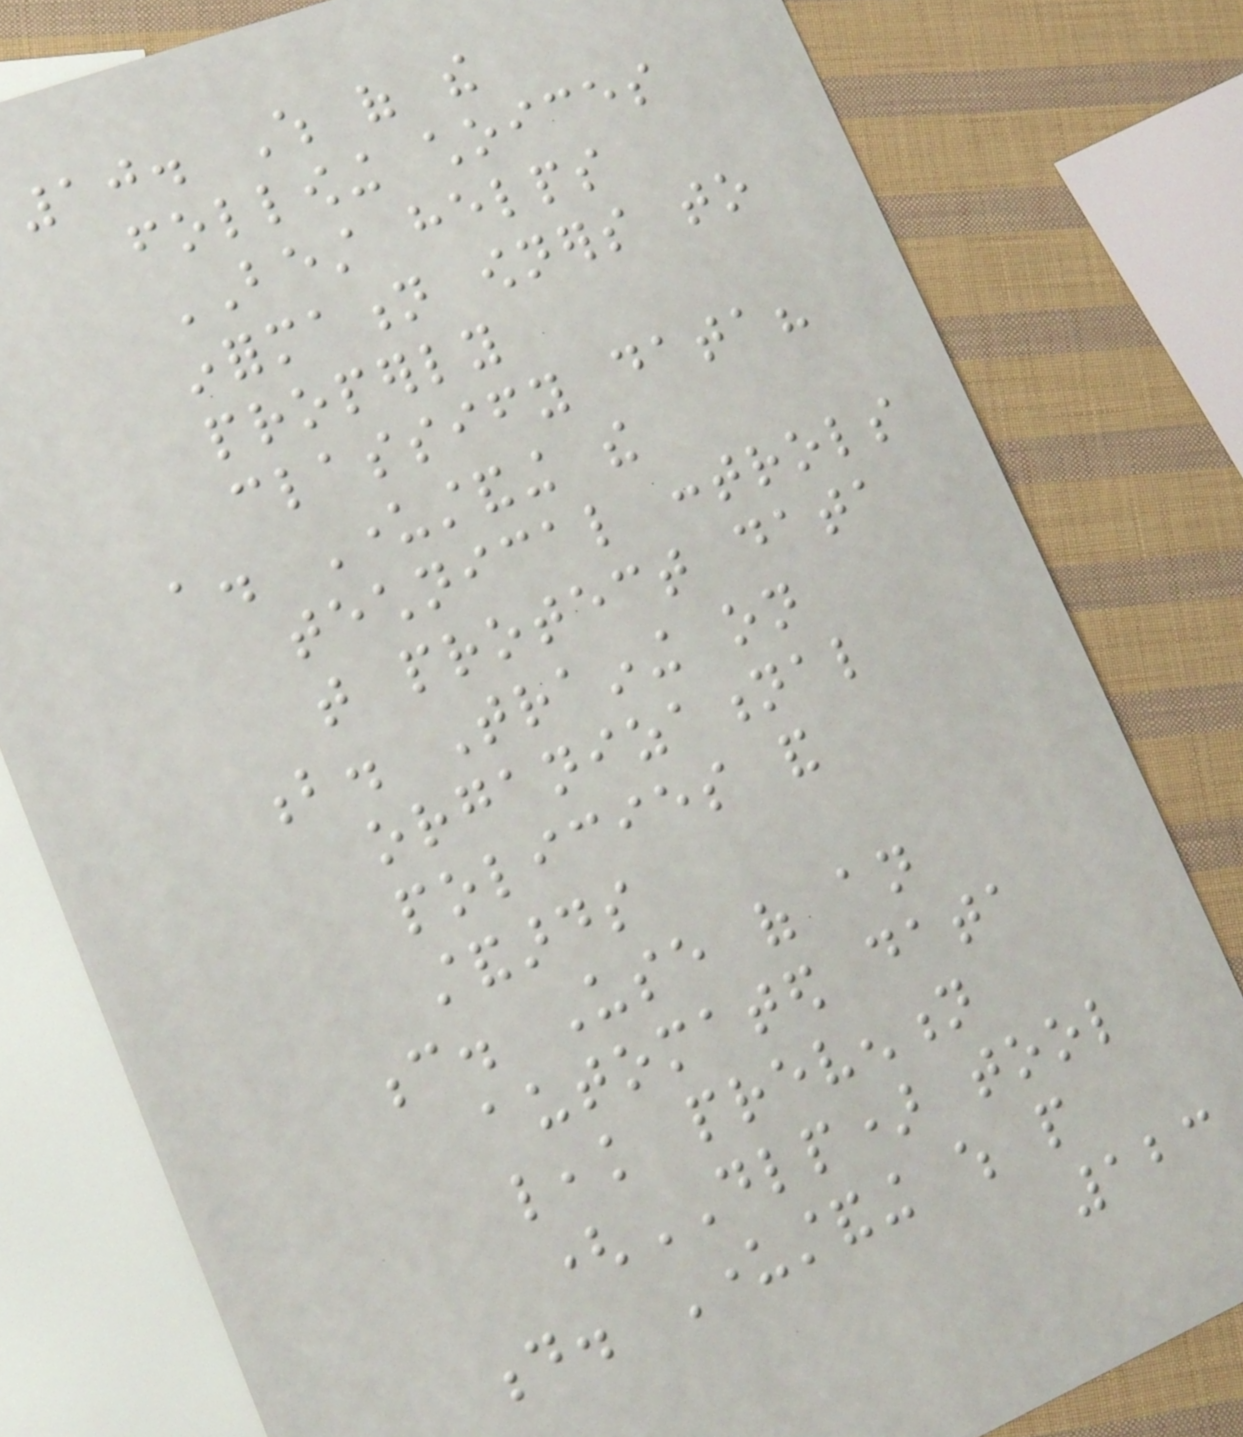10. Which of the
following choices
BEST helps
information owners to
properly
classify data?
a. Understanding the
technical controls
that protect data
b. Training on
organizational
policies and
standards
c. Use of an
automated data
leak prevention
(DLP) tool
d. Understanding which people
123
